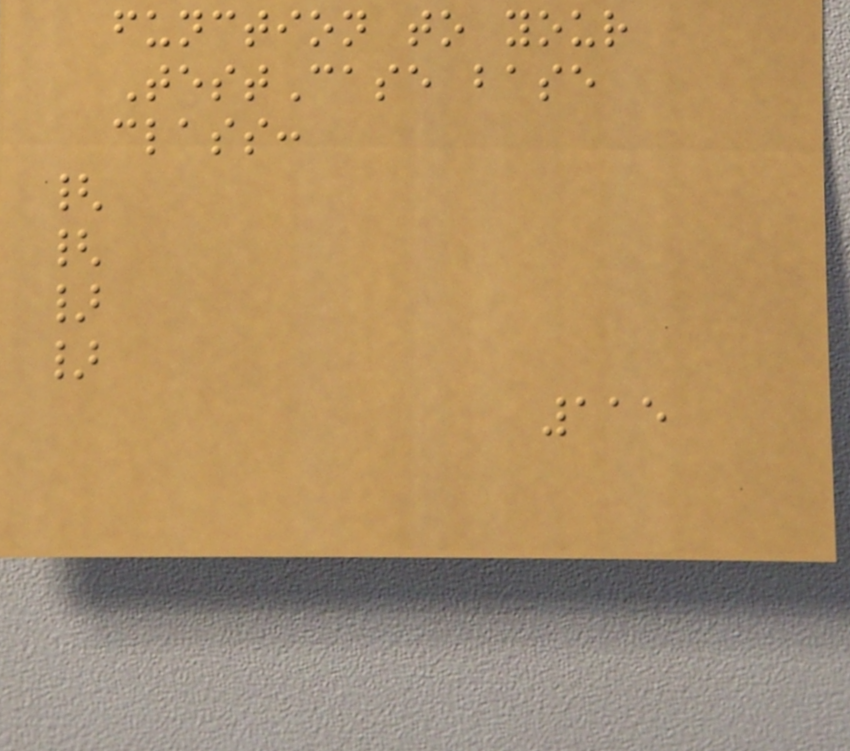function to your
TestCase base
class:
{
{
}
}
115
